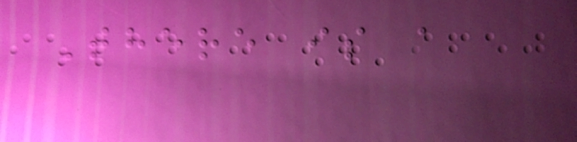There is a
